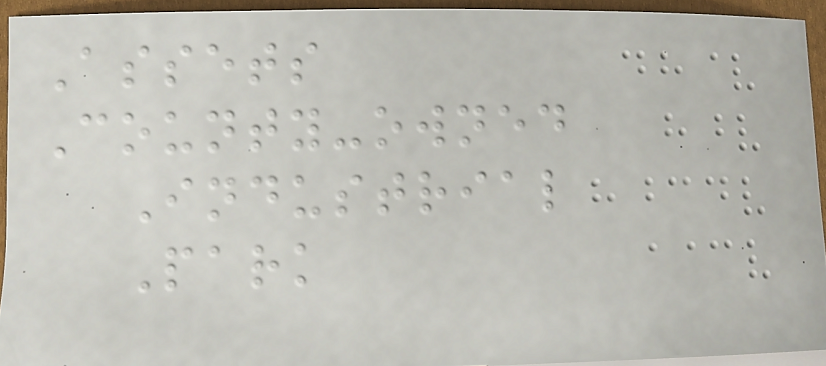Assets
County-owned
Industrial
Park
